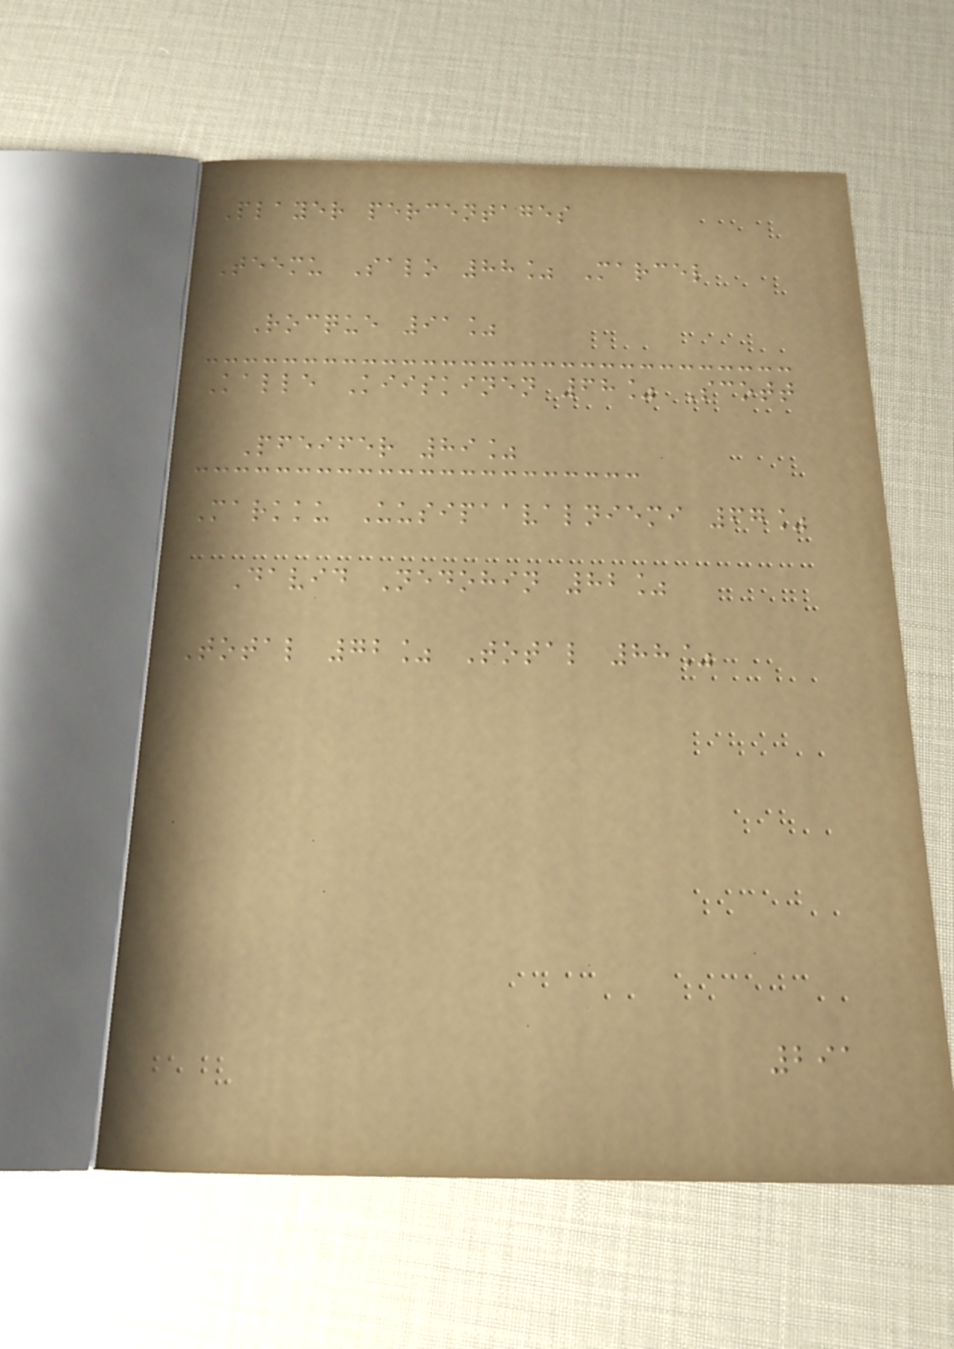Player percentages
Teemu Salo 88% Marcel
Rocque 91%
Kalle Kiiskinen 68% Scott
Pfeifer 89%
Markku Uusipaavalniemi 67%
David Nedohin 82%
Total 72% Total 88%
291
